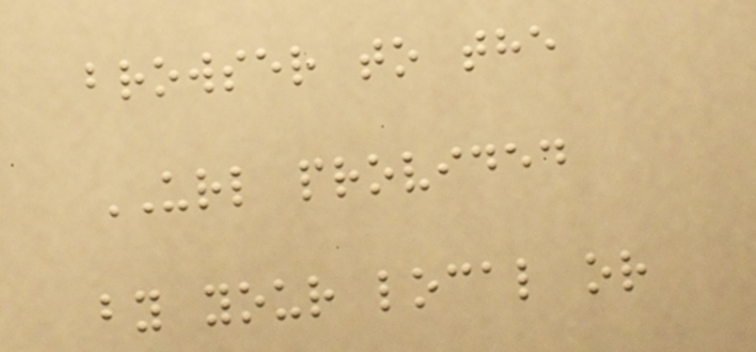browser to the
URL provided
by your local or
